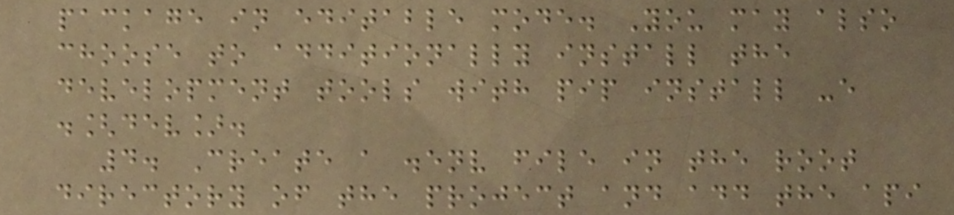package in editable mode. You may also
choose to additionally install the
development tools with pip install -e
.[dev].
4. Create a .env file in the root
directory of the project and add the api
